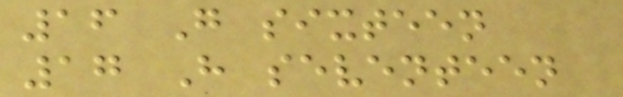16 G sixteen
17 H seventeen
